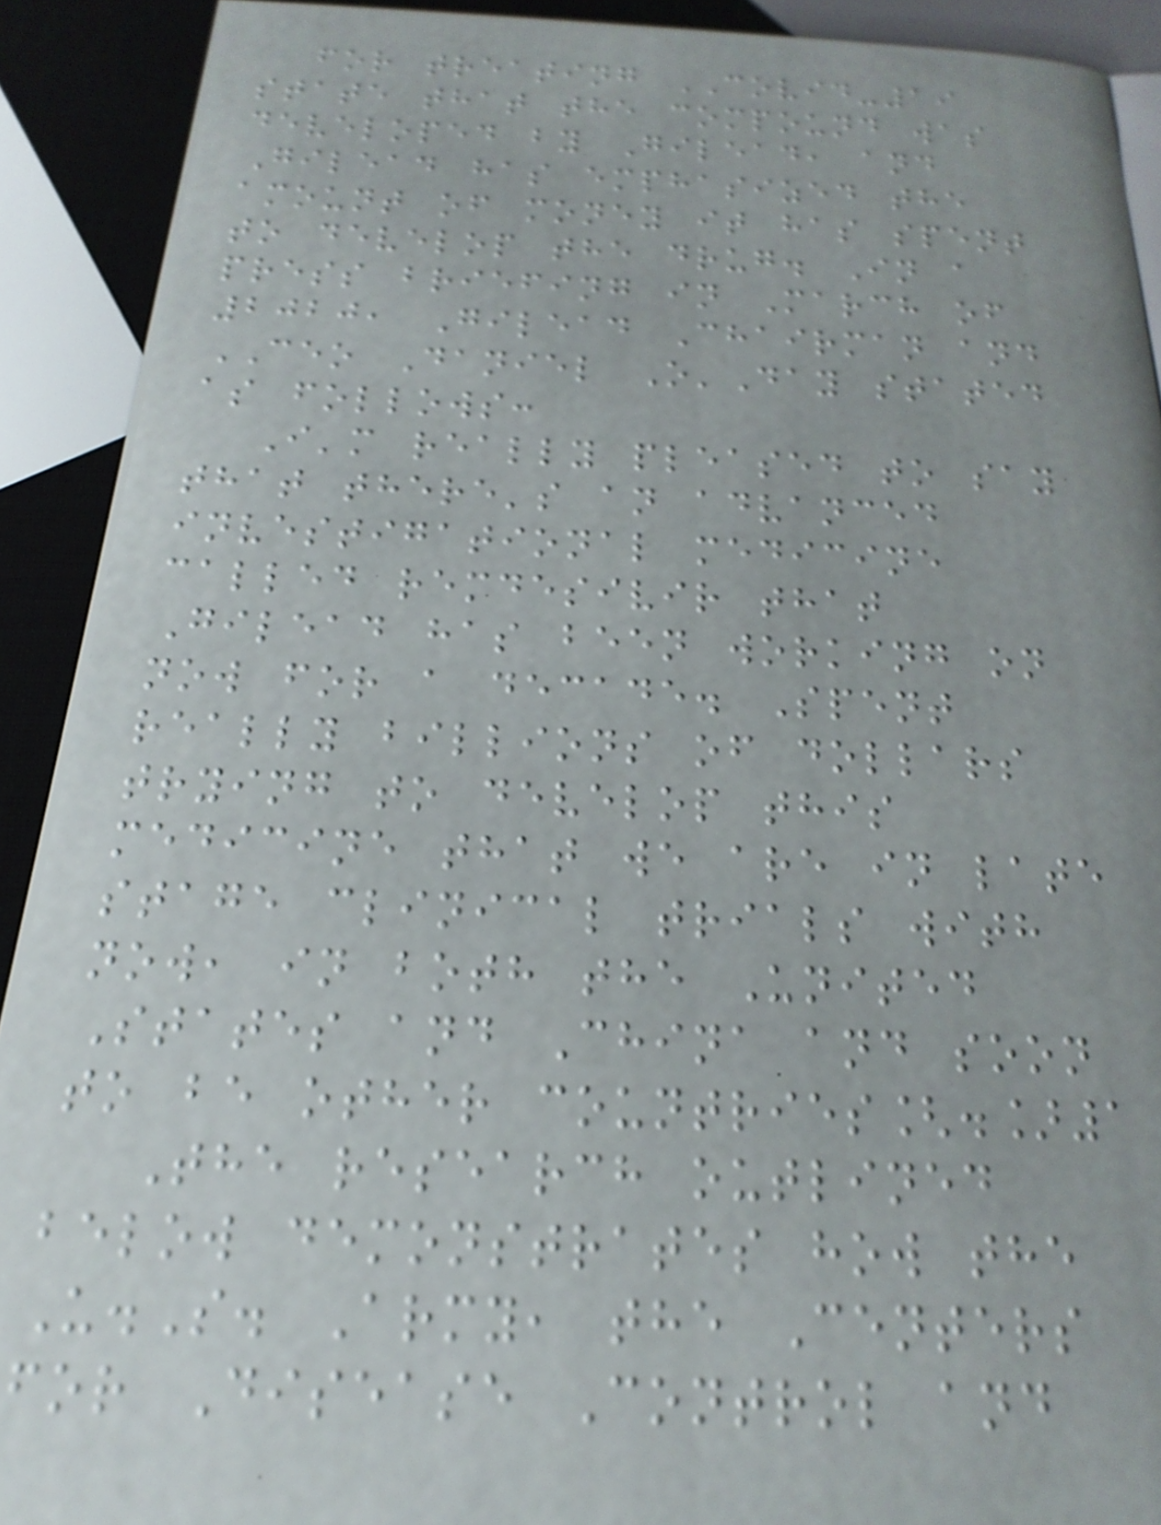for treating COVID-19
state that the compound was
developed by Gilead, and
Gilead has emphasized the
amount of money it has spent
to develop the drug. In a
press briefing in March of
2020, Gilead Chairman and
CEO Daniel O'Day stated
as follows:
I'm really pleased to say
that there's an advanced
investigational medicine
called remdesivir that
Gilead has been working on
now for a decade. Spent
really billions of dollars
trying to develop this
medicine that we are in late
stage clinical trials with
now, in both the United
States and China and soon
to be other countries[.]1
The research outlined
below demonstrates how the
U.S. Army, the Centers
for Disease Control and
